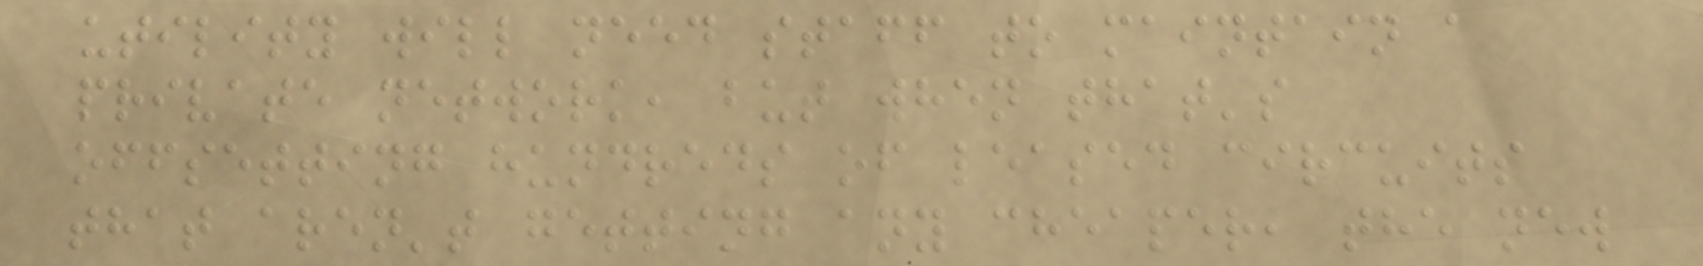utility will need staff to maintain a
private network, but when that's
offsetting hundreds of leased circuits
that aren't getting any cheaper, the new
